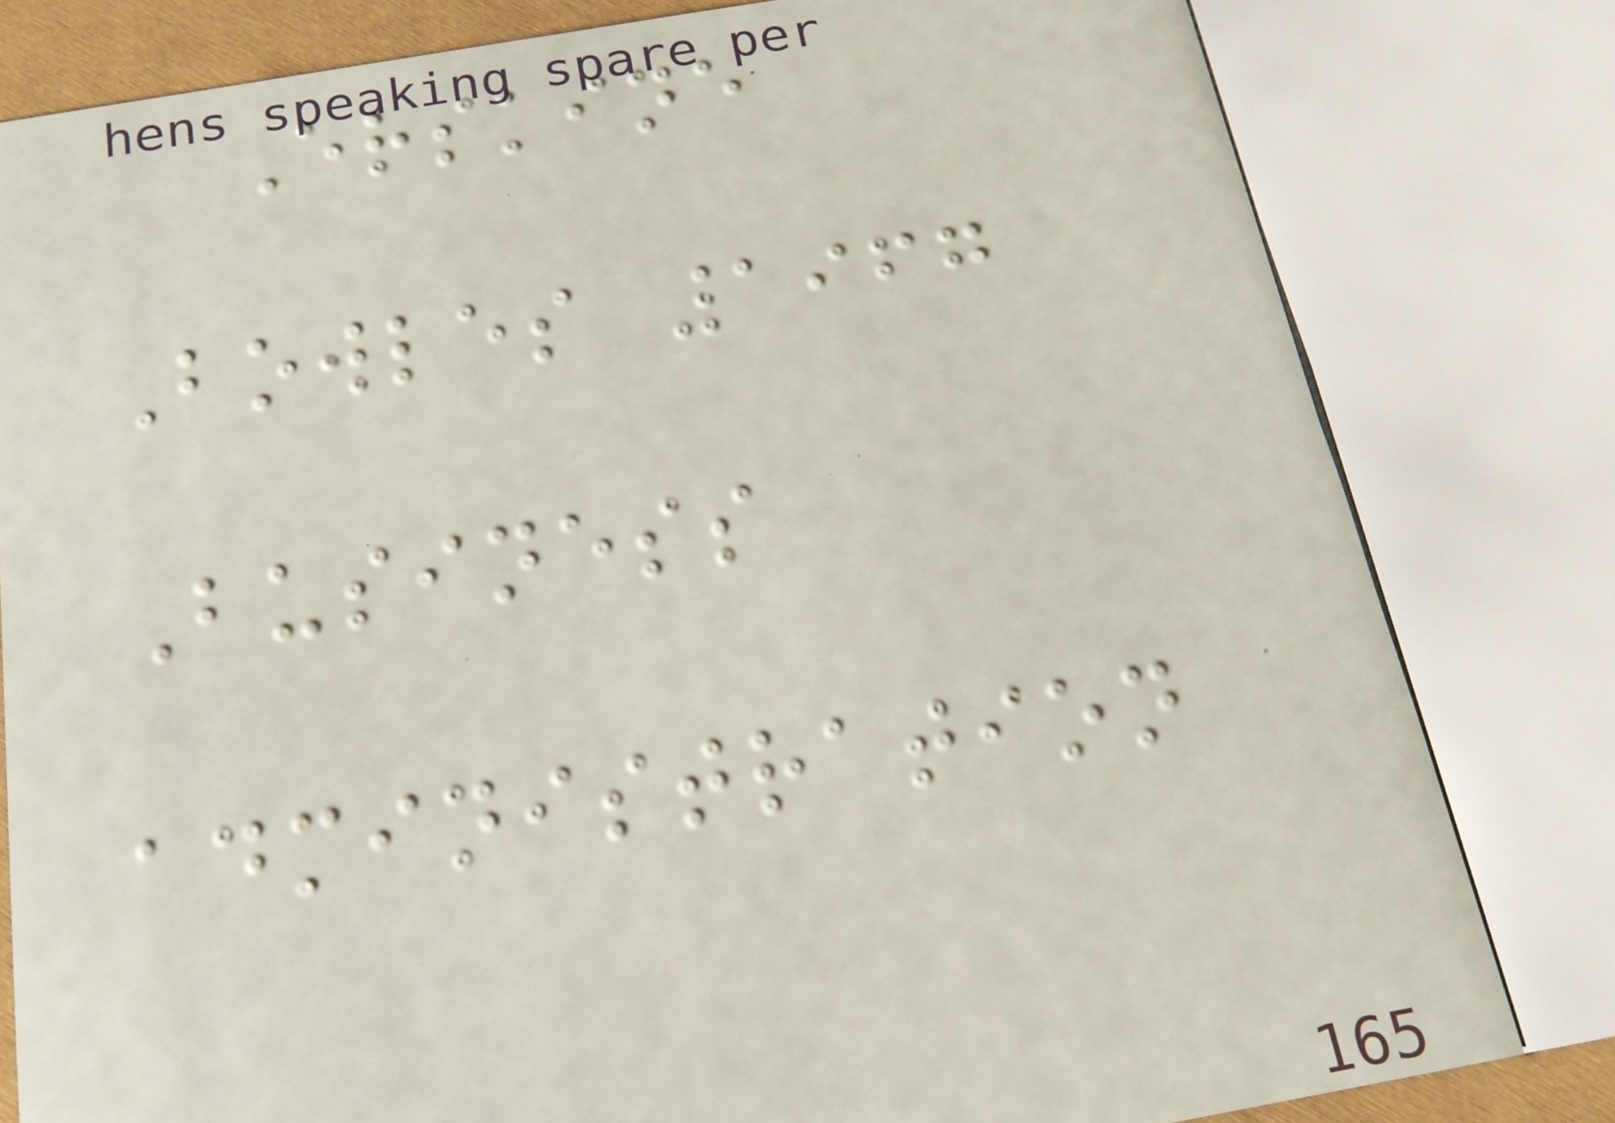Erskine
Bowles 1967
Business
administration
